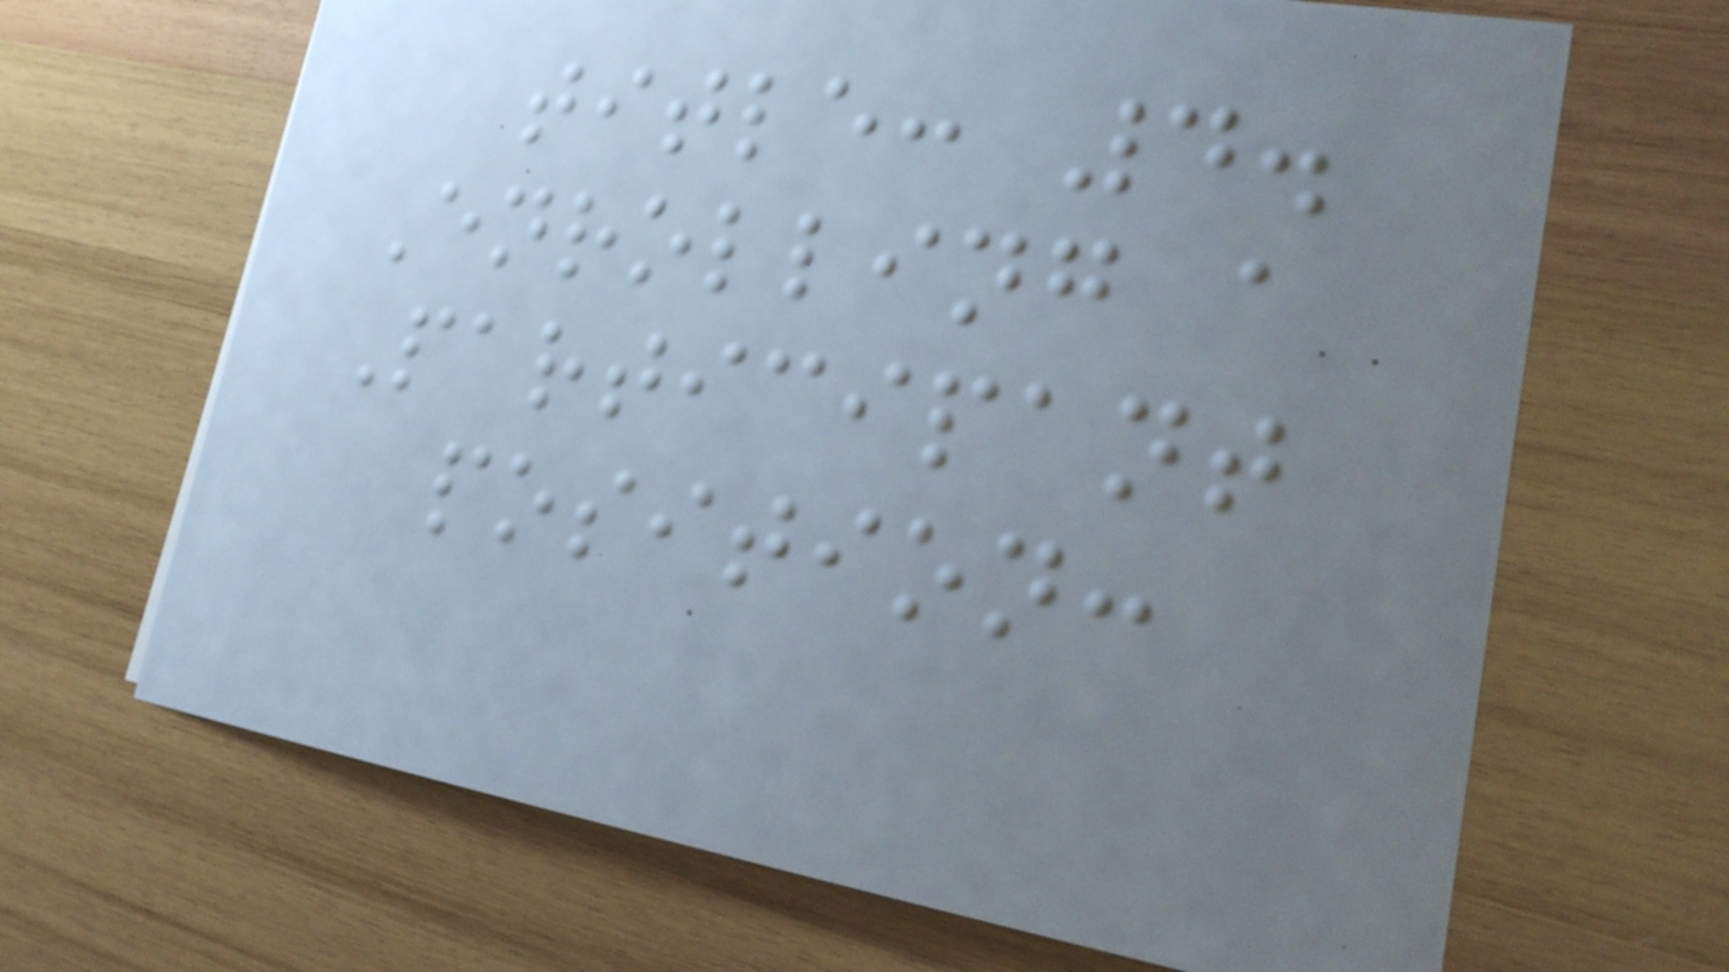title: 4.
Enrolling a
Participant
position:
